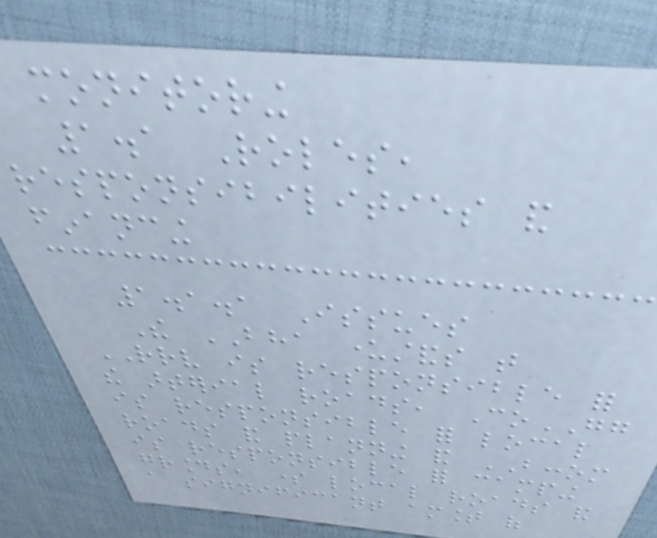monitoring
1.1 Roles,
responsibilities and
financing
1.1.1 Issues
The BHA understands that
RRV is responsible for
the arterial roads, CoGG
is responsible for local
roads and planning and BCCOM
is responsible for camping
grounds, some local roads and
a significant amount of
